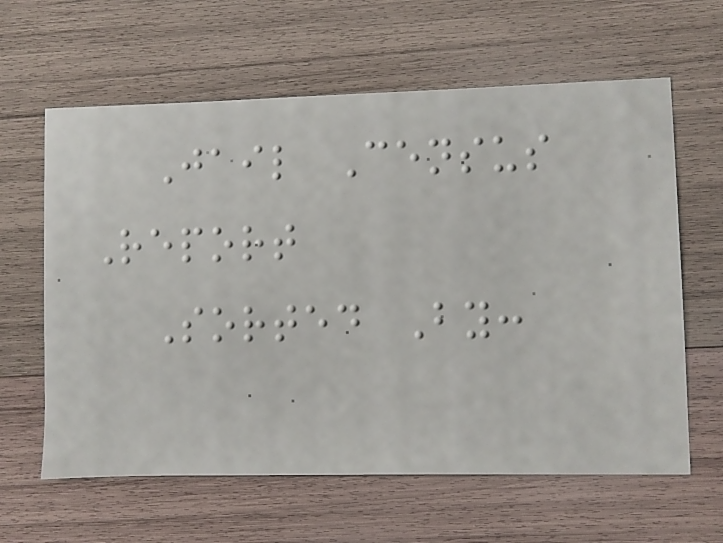Jail Census
Report
Sorted By:
